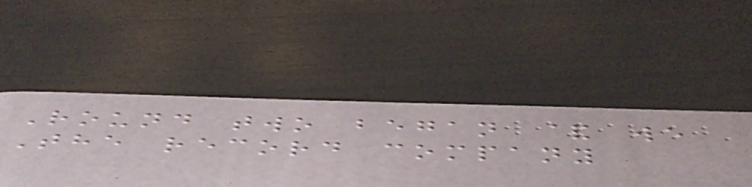Round two began & we
The record company
